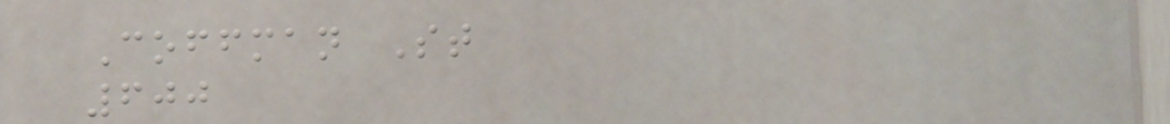Coffman St
600
